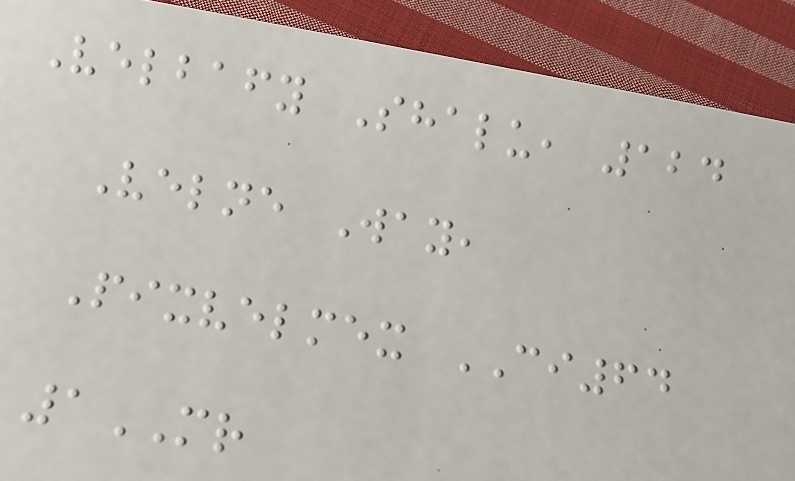Velbafy Shalu, 124
Velne Way,
Pixvelmex CI64
1MR
